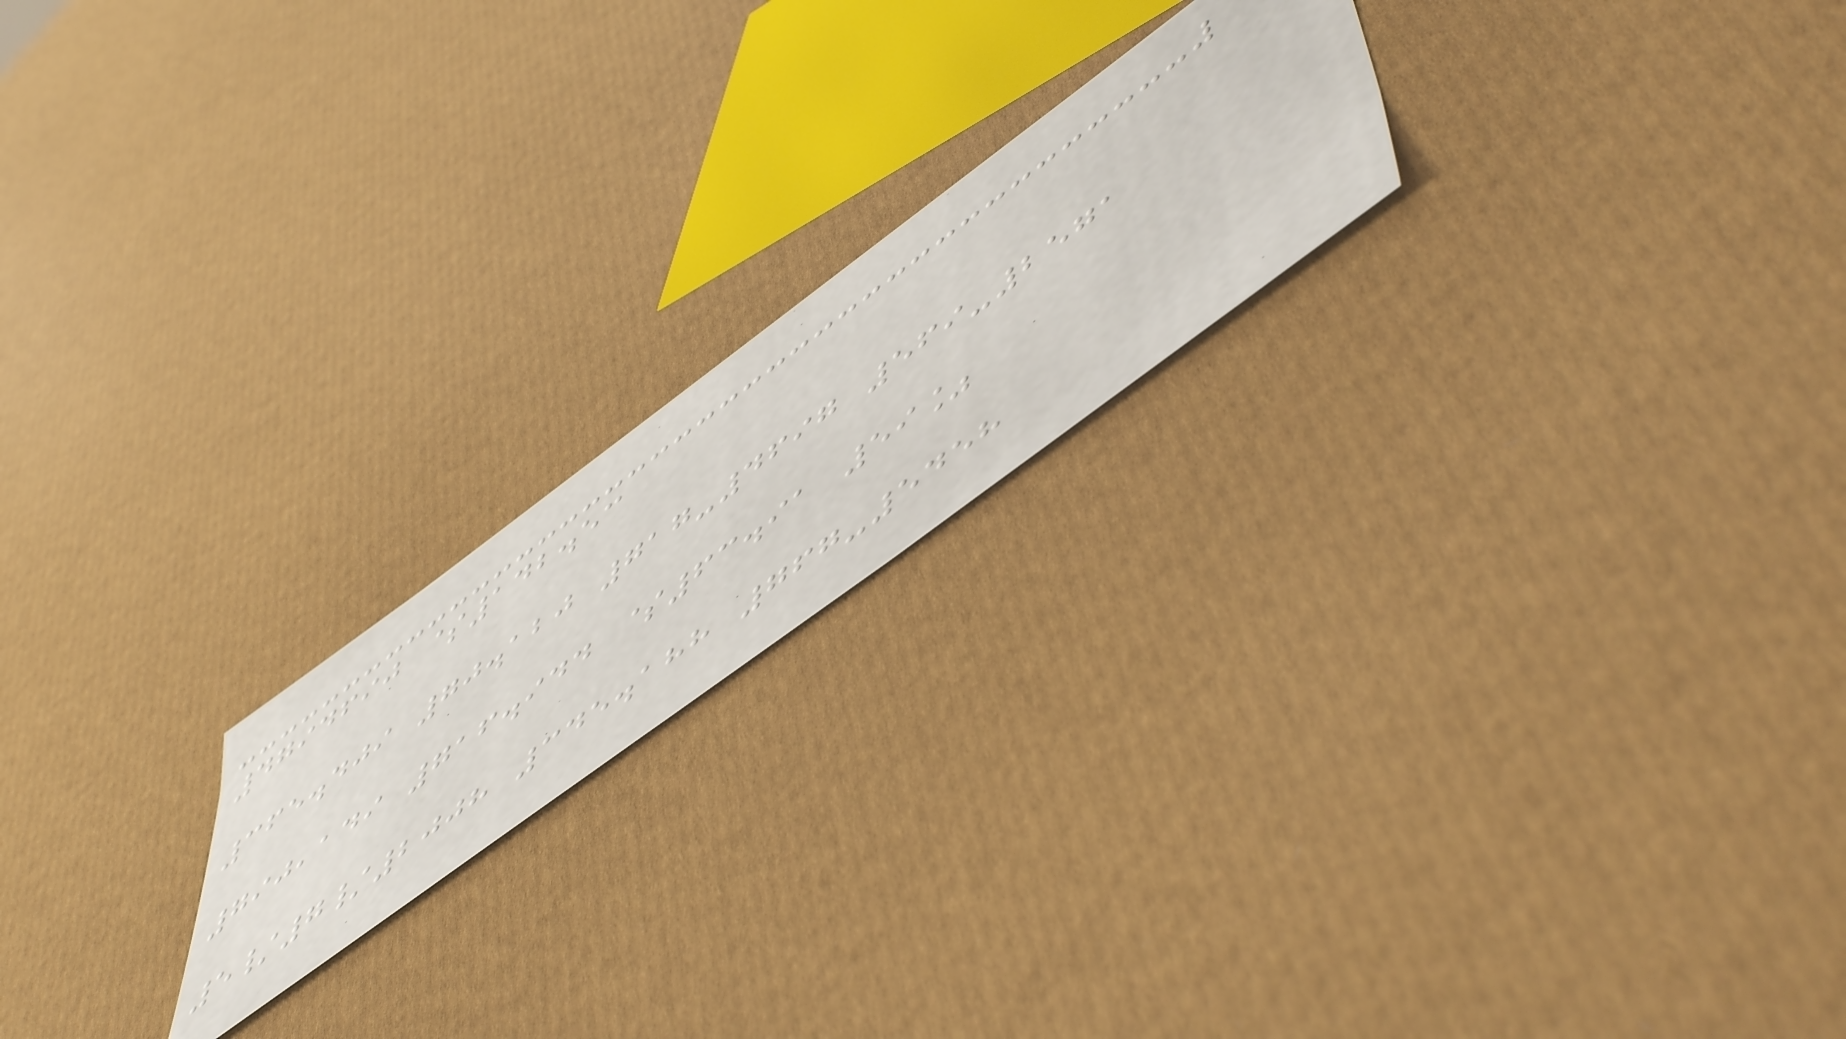4794690 $142.53
365.409 70.120 717-4697 569-2571
790,149 716.944 $63.91 59%
5/7/2008 345.188 767-5458
